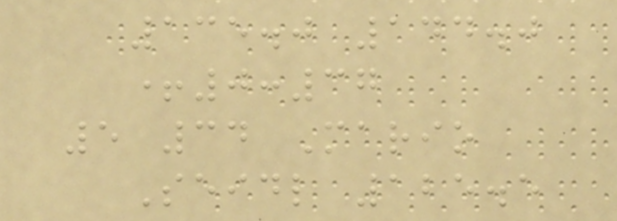135.0 144.0
+0:37
5 34 Mario
Seidl 125.5
